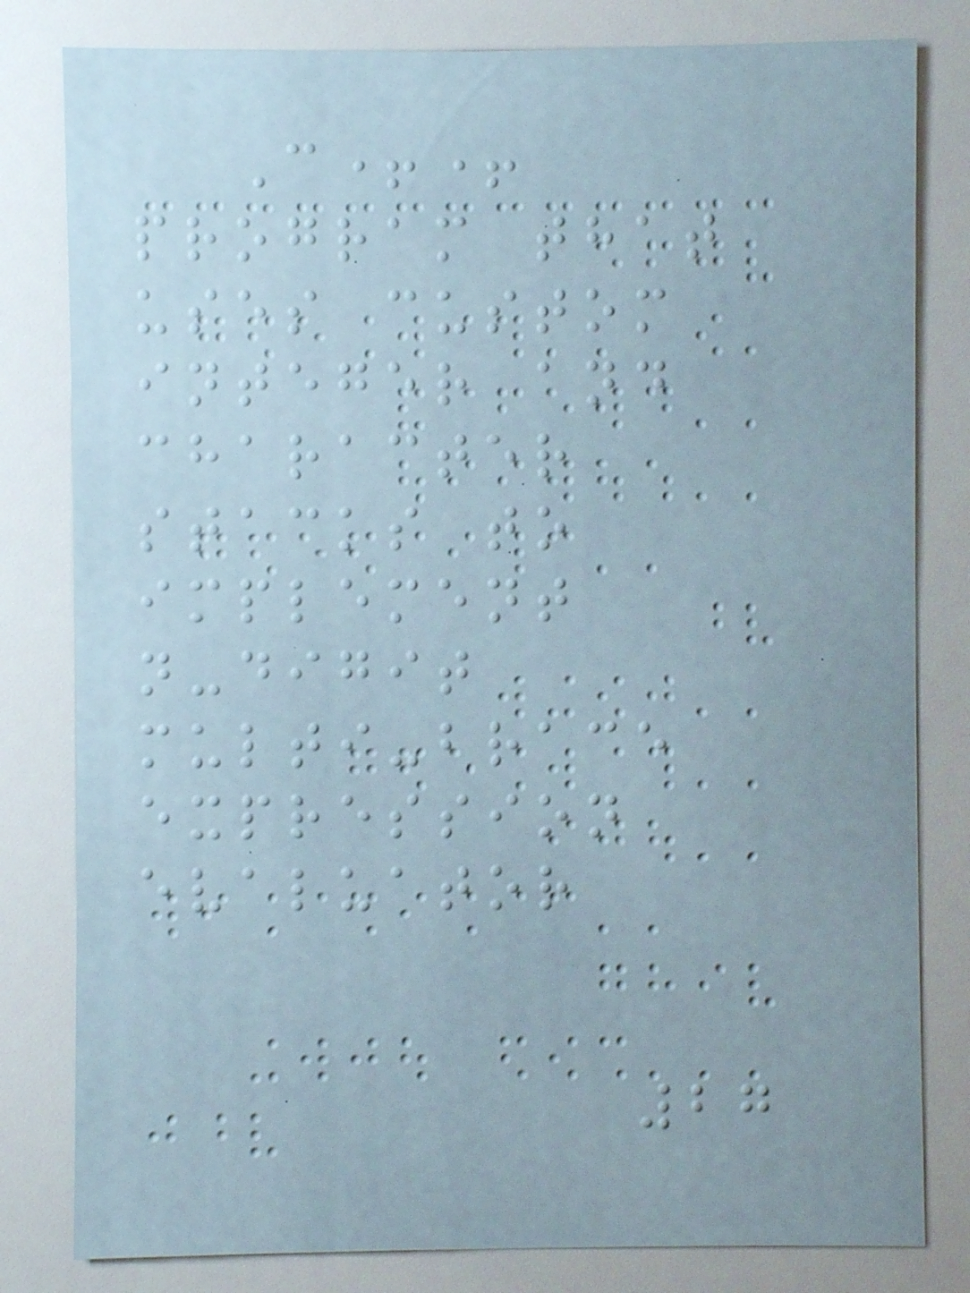C++
program that
uses custom
integer and
character
stacks to
implement
n-digit
multi-brace
expression
evaluator
27
